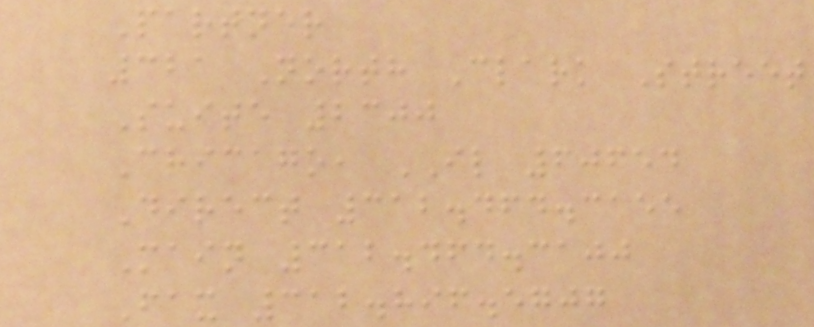Partner
321 North Clark Street
Suite 2300
Chicago, IL 60654
Direct 312.464.3155
Main 312.464.3100
Fax 312.896.5707
